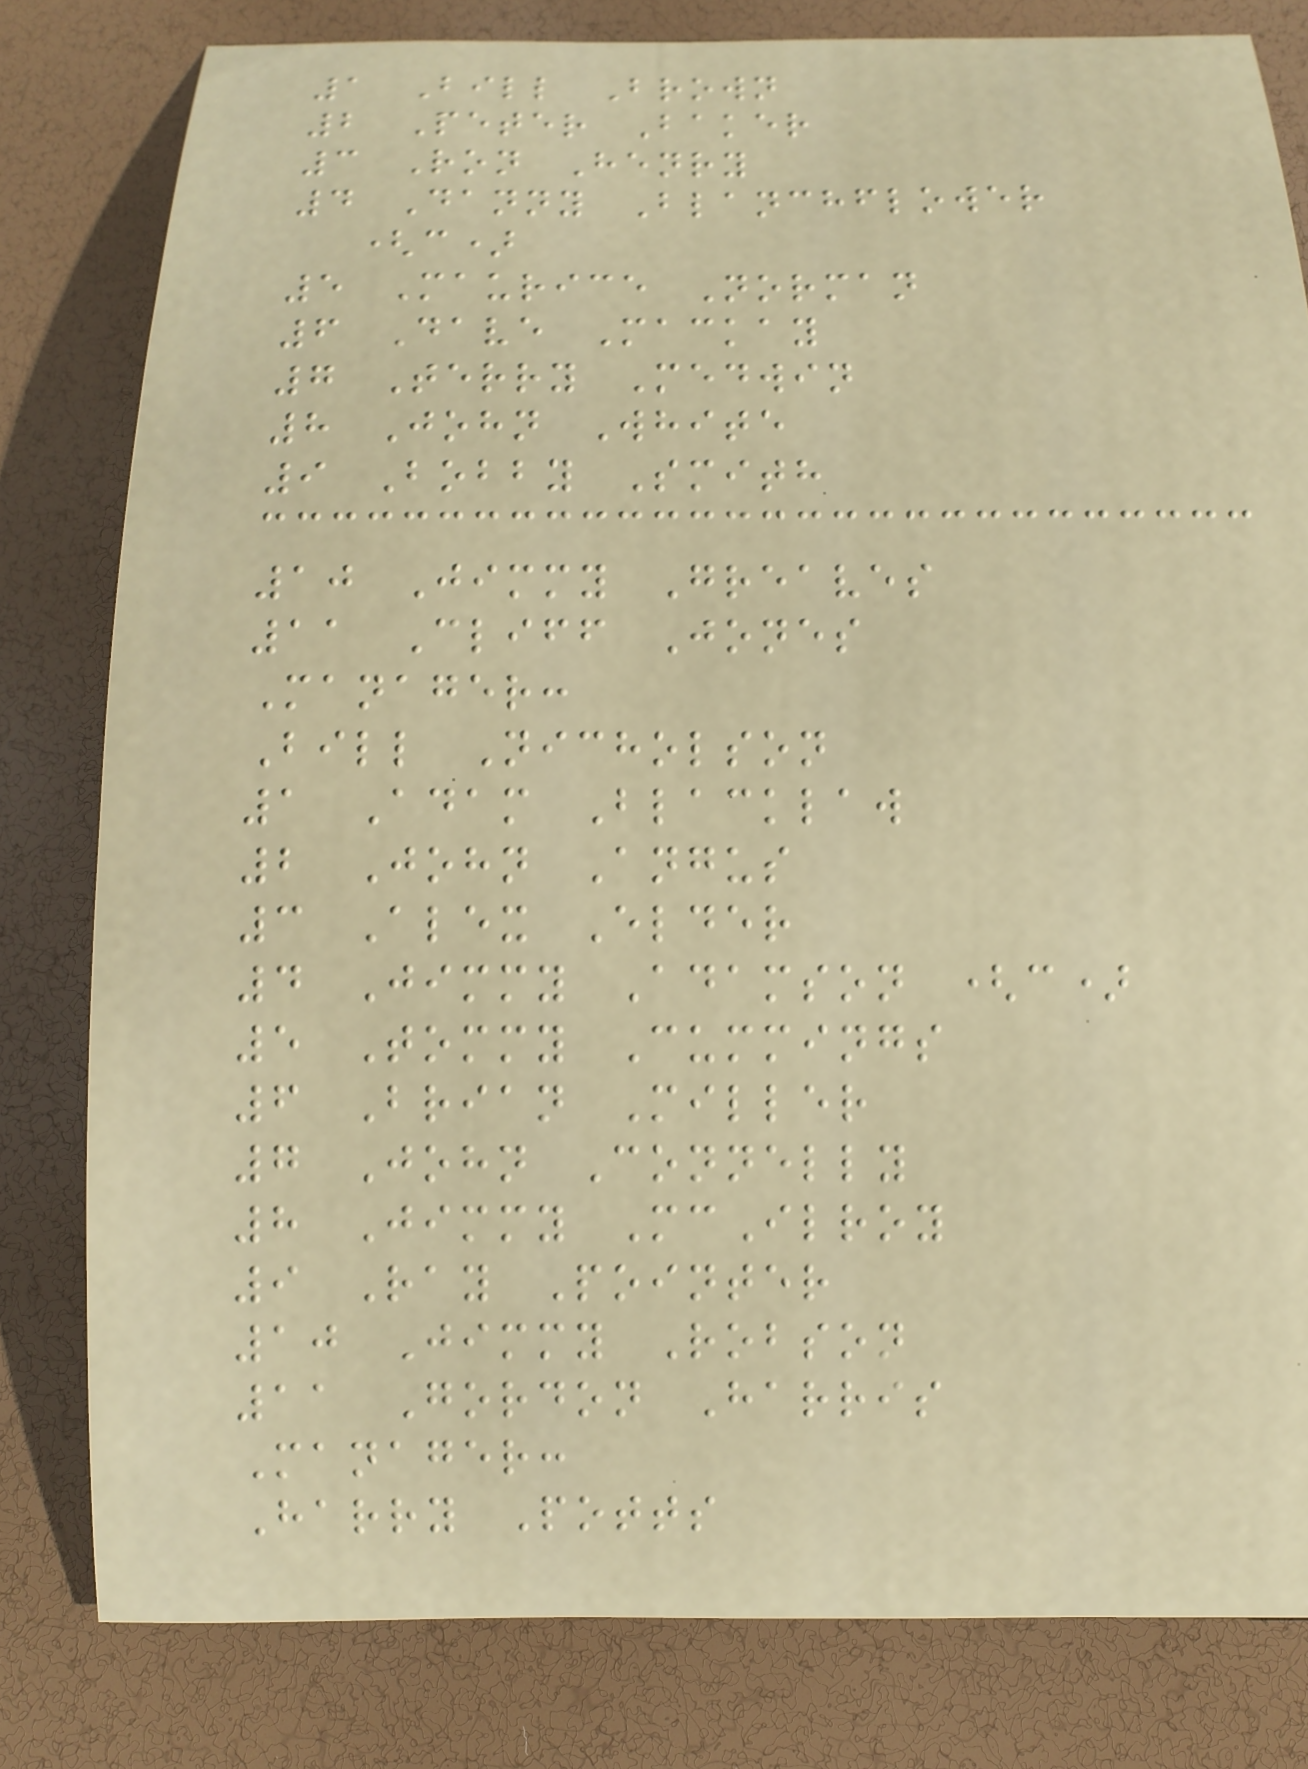1 Bill Brown
2 Peter Baker
3 Ron Henry
4 Danny Blanchflower
(c)
5 Maurice Norman
6 Dave Mackay
7 Terry Medwin
8 John White
9 Bobby Smith
10 Jimmy Greaves
11 Cliff Jones
Manager:
Bill Nicholson
1 Adam Blacklaw
2 John Angus
3 Alex Elder
4 Jimmy Adamson (c)
5 Tommy Cummings
6 Brian Miller
7 John Connelly
8 Jimmy McIlroy
9 Ray Pointer
10 Jimmy Robson
11 Gordon Harris
Manager:
Harry Potts
